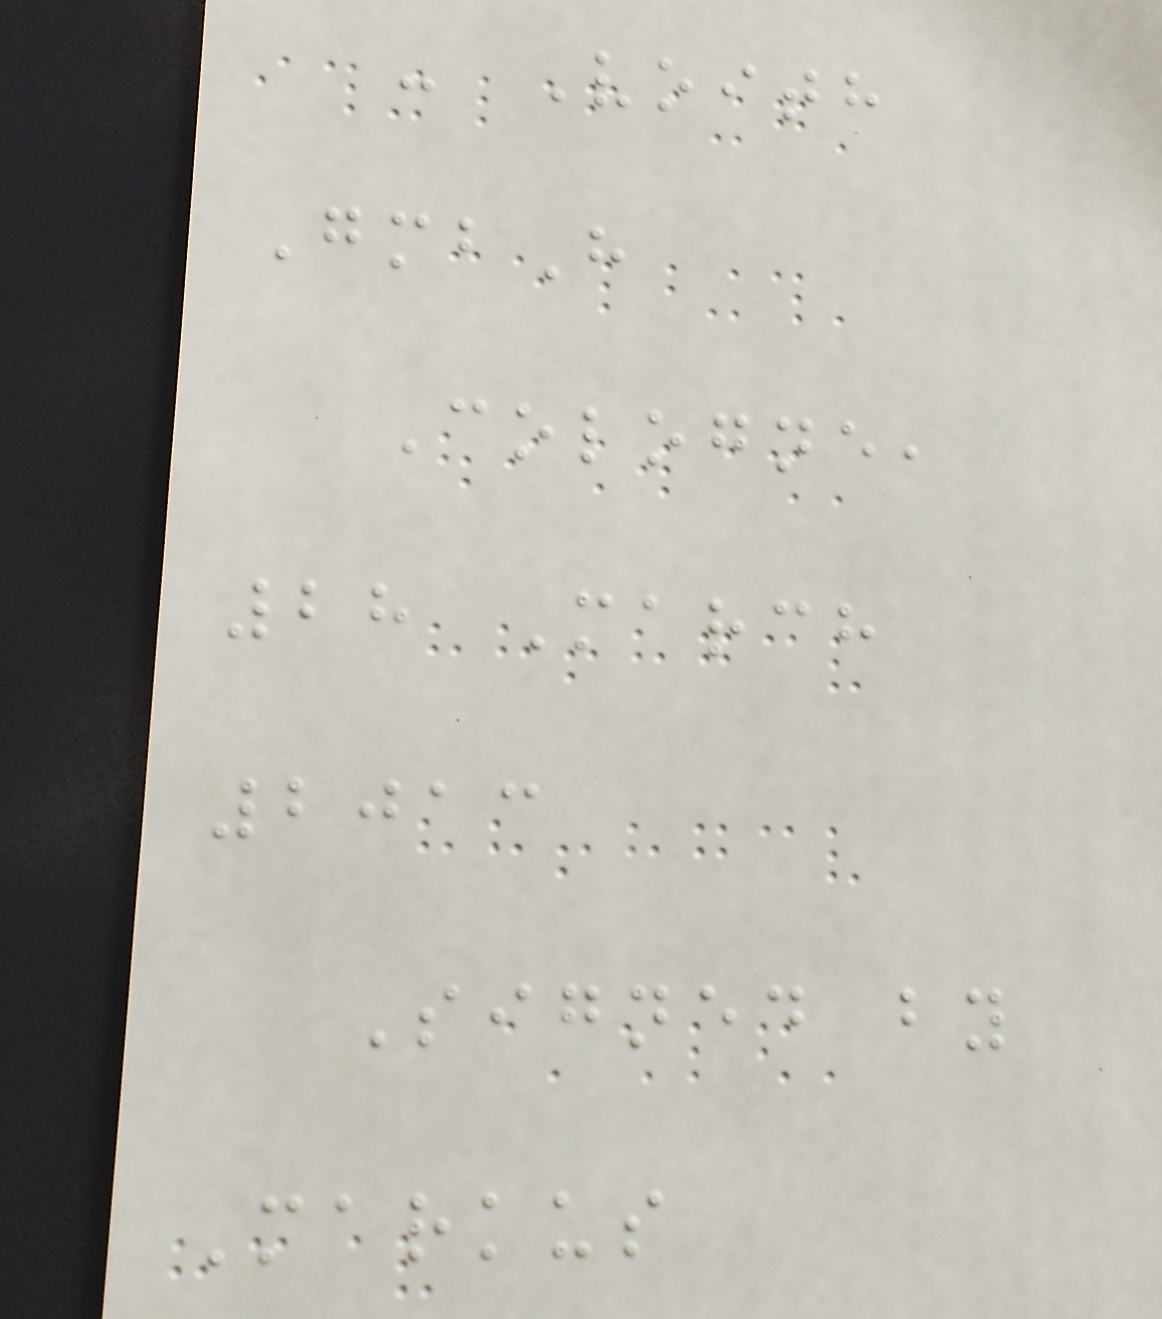- Voith
GmbH
Cologne,
28 March
2013
Signed by
Markus
